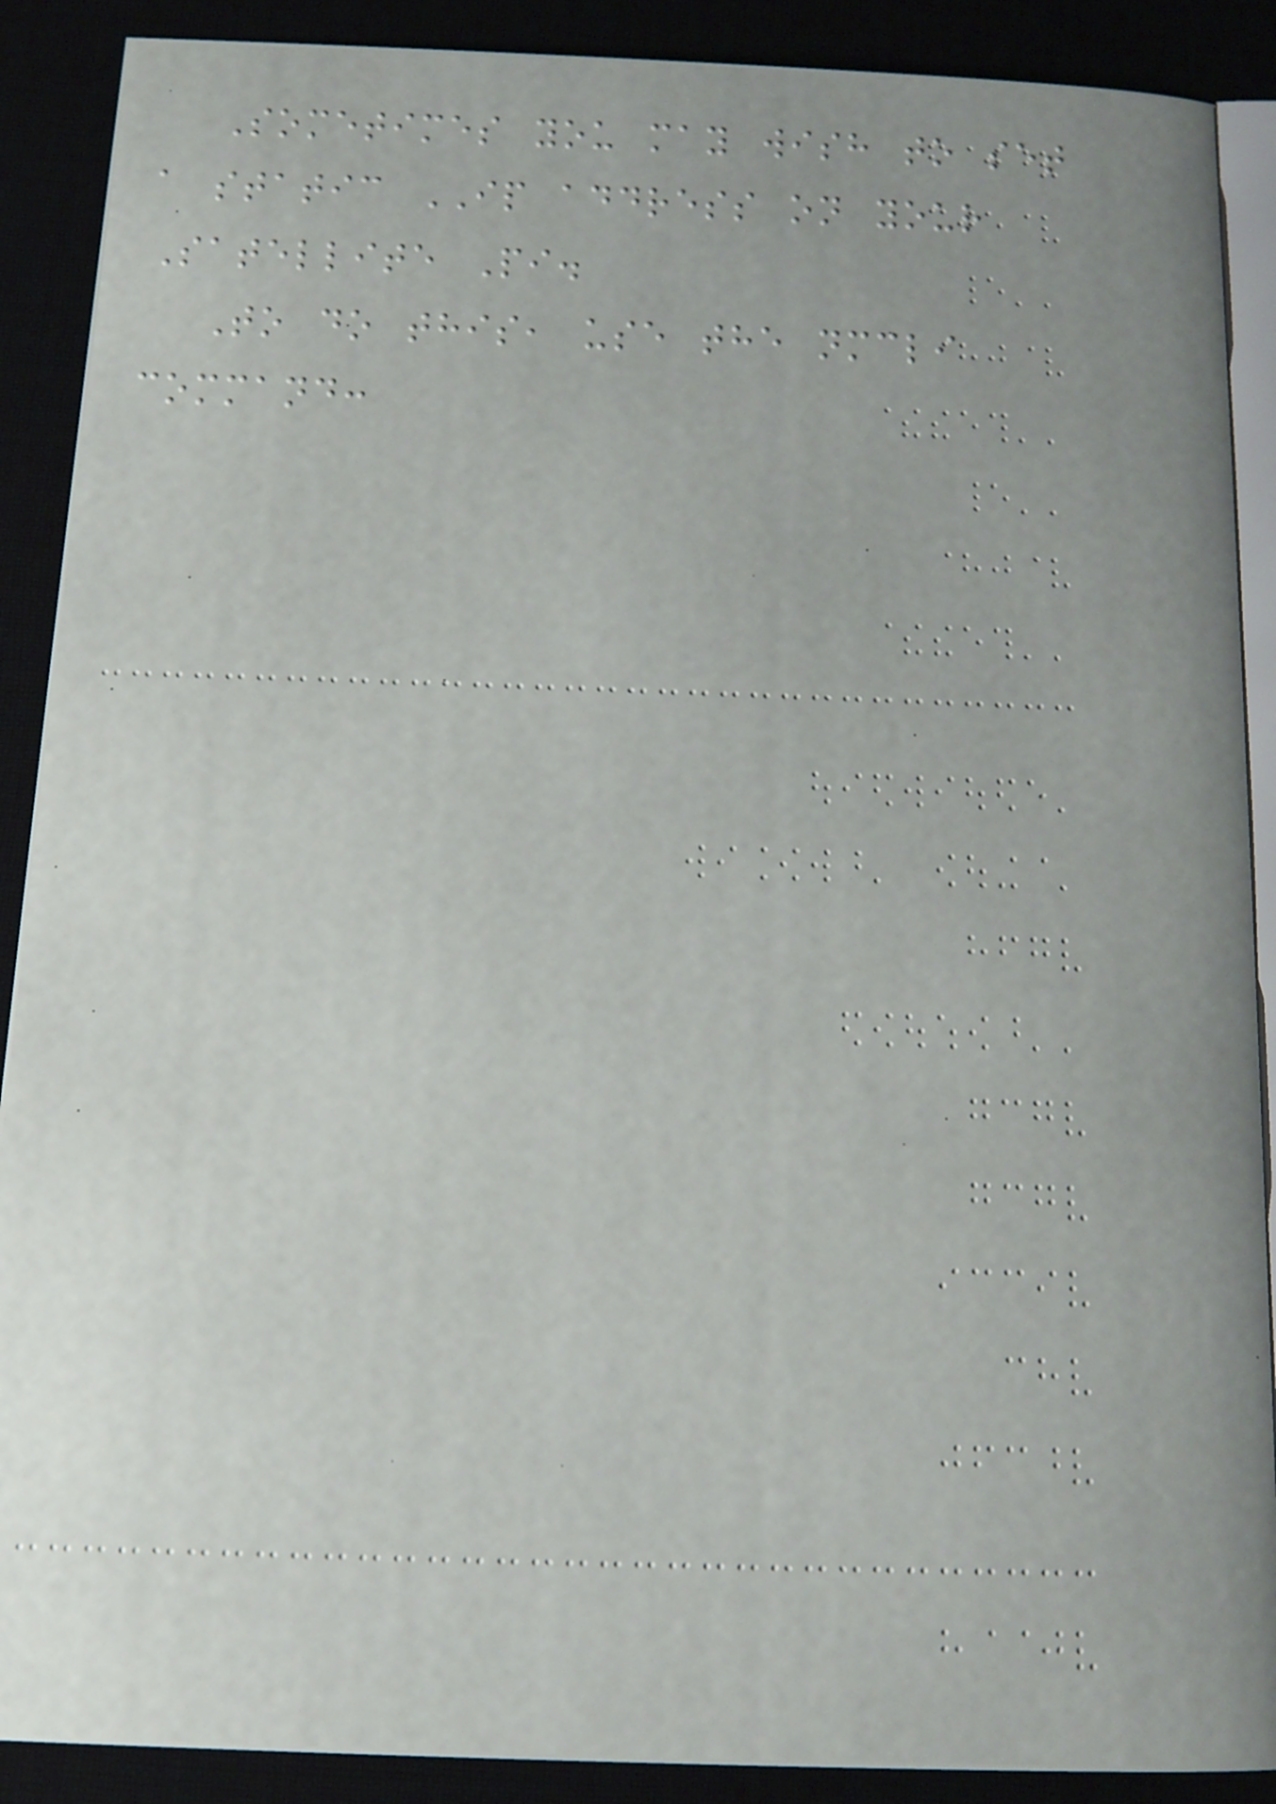Sometimes you may wish to set
a static IP address on your
Satellite Pi.
To do this, use the nmcli
command:
